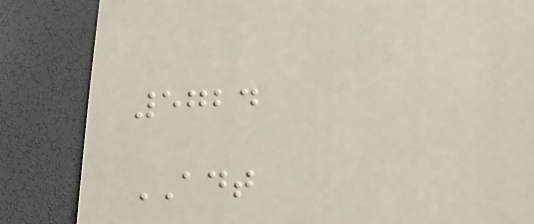5724
ADT
